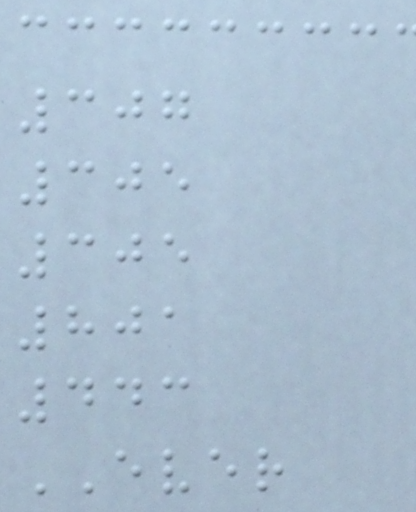307
305
305
801
443
EVER
